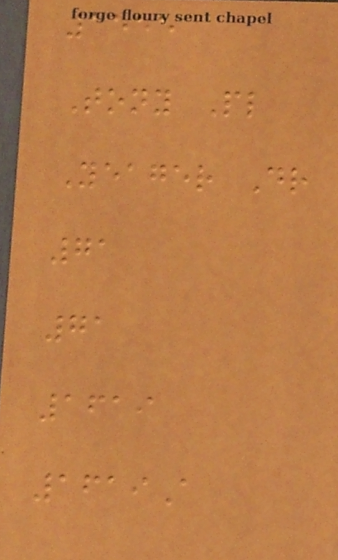1555
Tony Pl
Yeager Dr
71
71
1619
1619A
